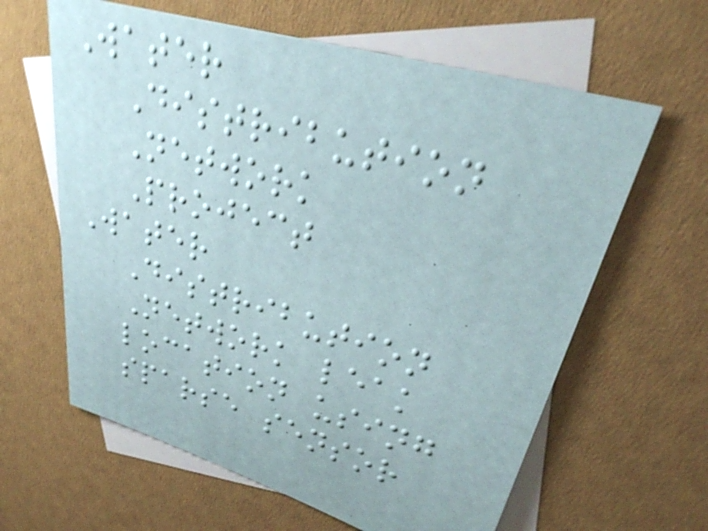Water
Distribution
Network
Project
Water
Distribution
Network leak
location using
sparse sensor
